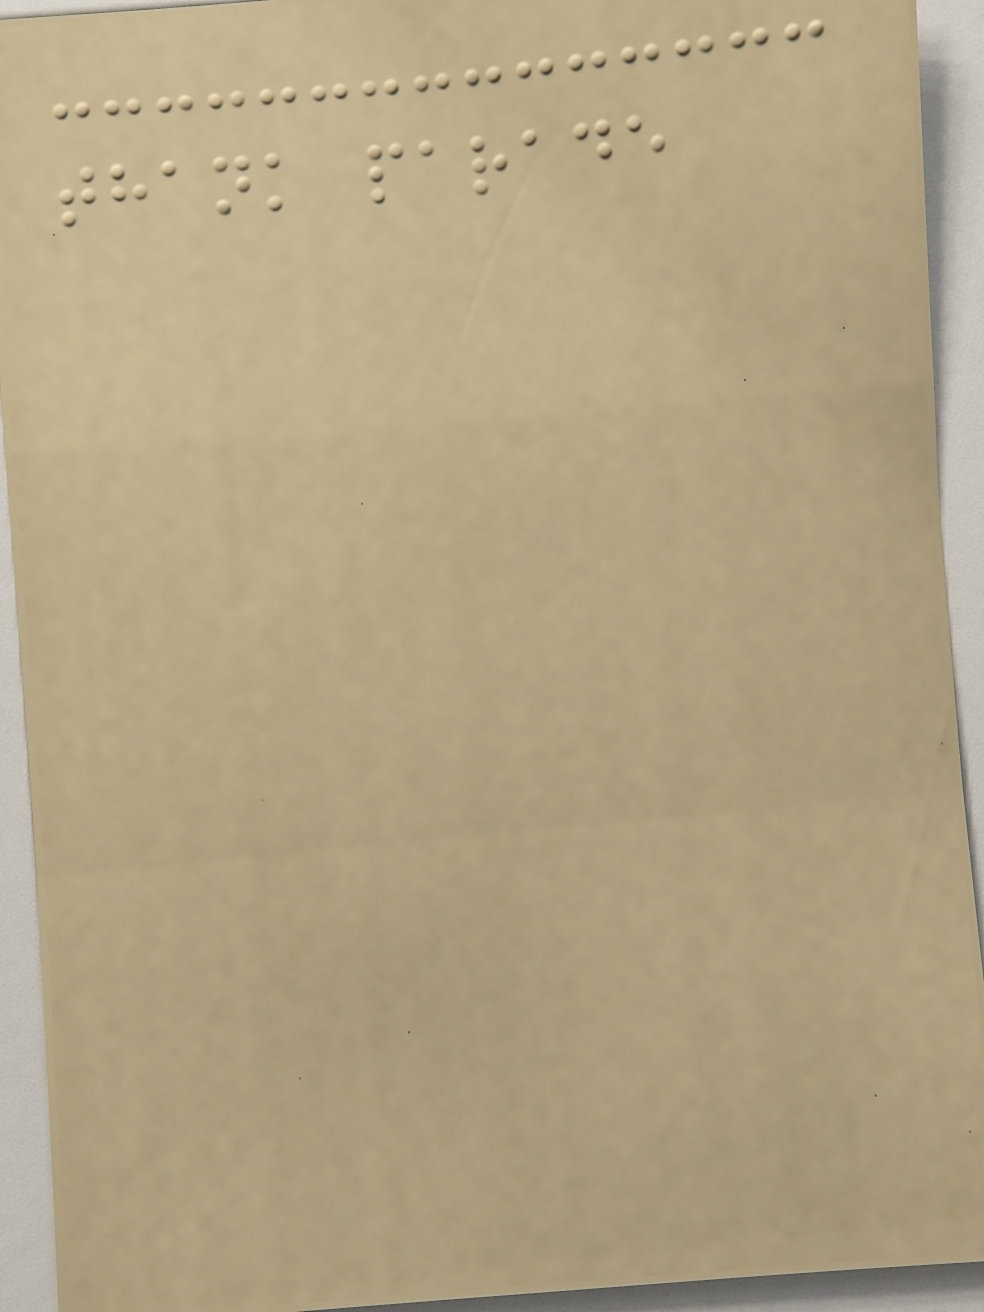thank parade
